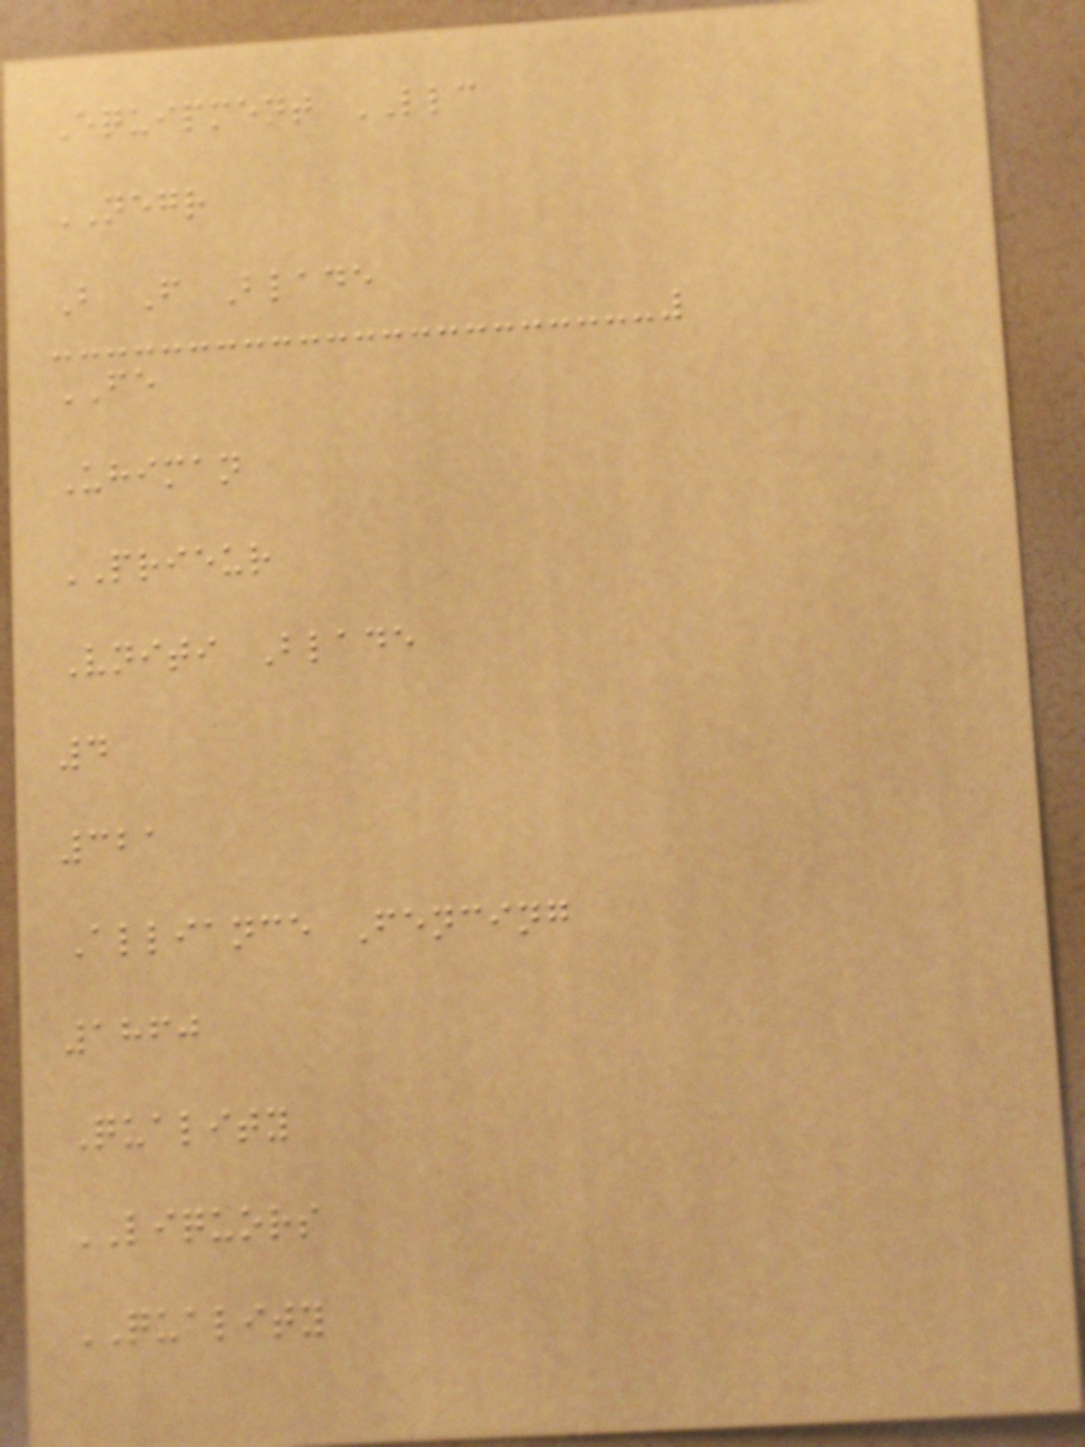Equipment LLC
NEGR
B F Blade
FE
Uhiman
PRIEUR
Vniti Blade
4
321
Alliance Fencing
1860
Quality
LIQUORS
QUALITY
